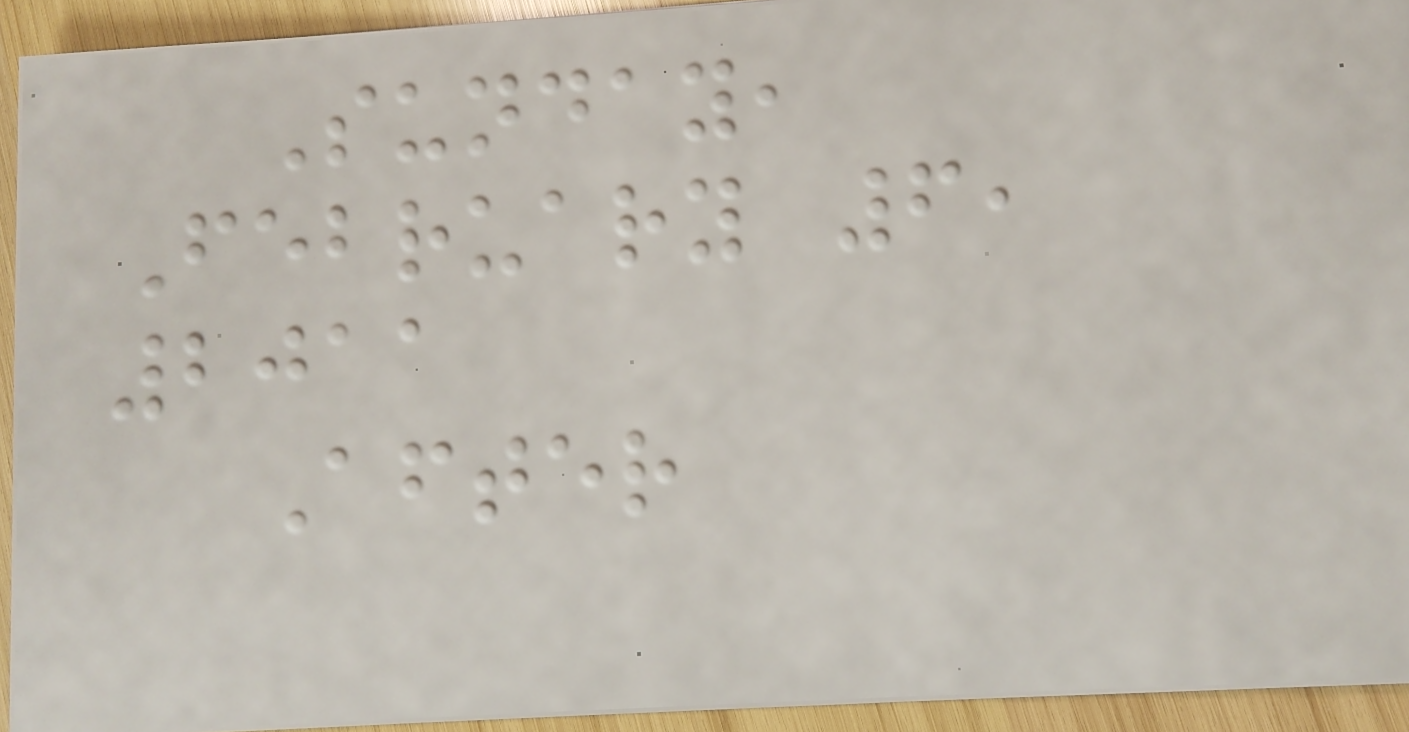Sunday,
February 6,
2011
After
